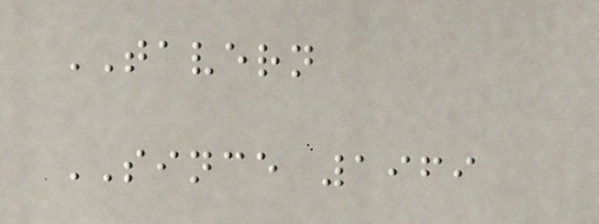TAVERN
SINCE 1969
